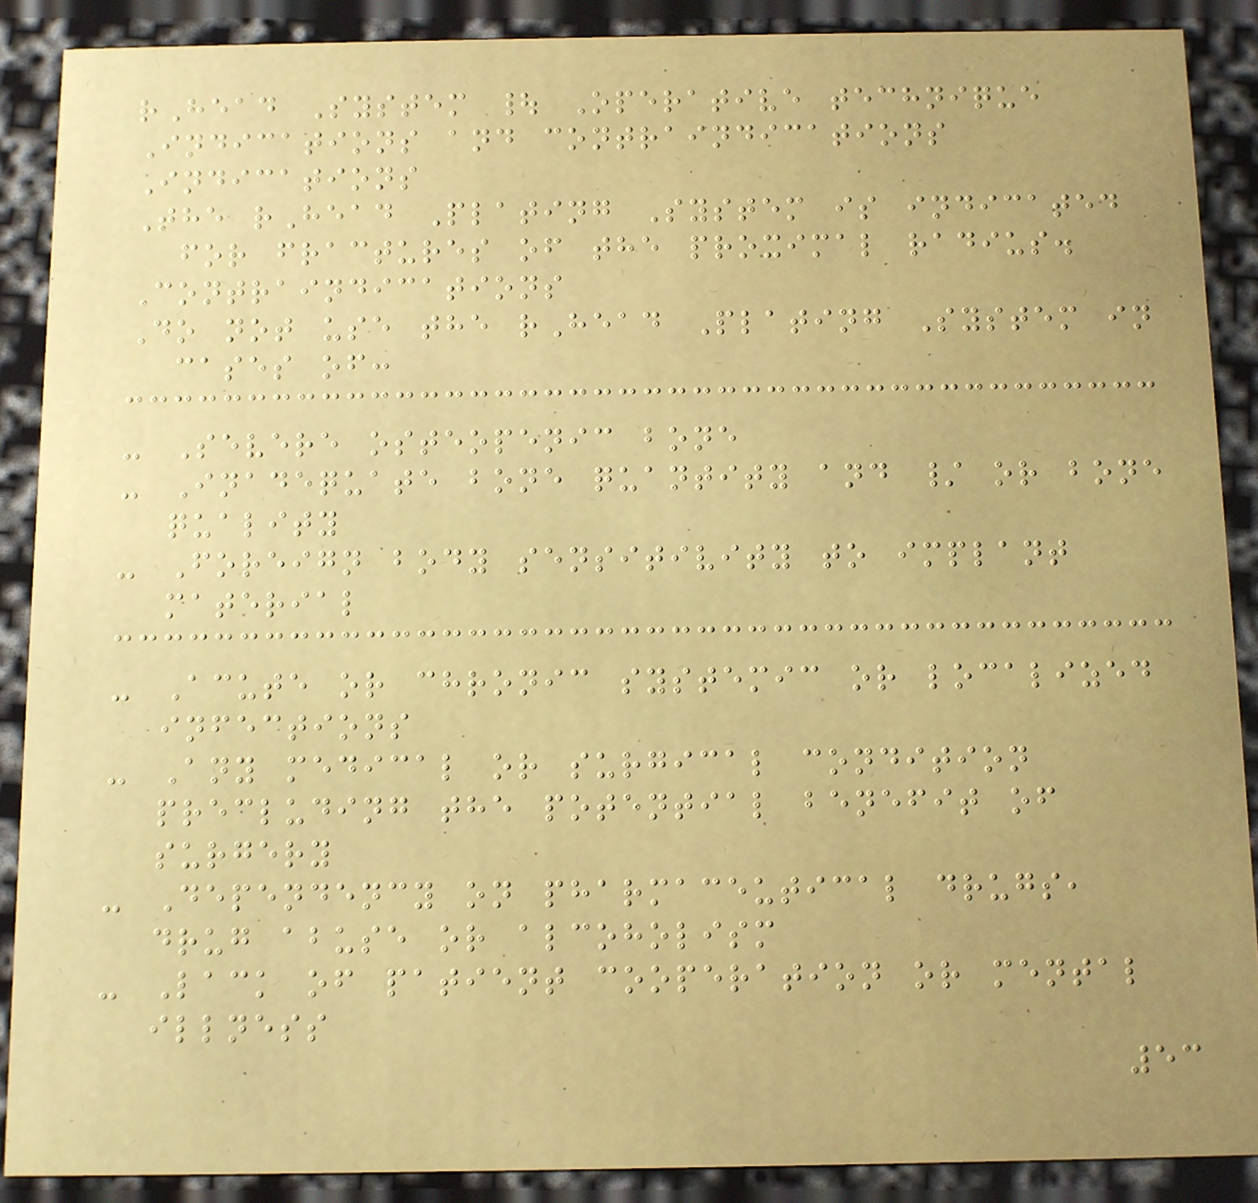rHead System | Operative technique
Indications and contraindications
Indications
The rHead Plating System is indicated
for fractures of the proximal radius.
Contraindications
Do not use the rHead Plating System in
cases of:
- Severe osteopenic bone
- Inadequate bone quantity and / or bone
quality
- Foreign body sensitivity to implant
material
- Acute or chronic systemic or localized
infections
- Any medical or surgical condition
precluding the potential benefit of
surgery
- Dependency on pharmaceutical drugs,
drug abuse or alcoholism
- Lack of patient cooperation or mental
illness
53
